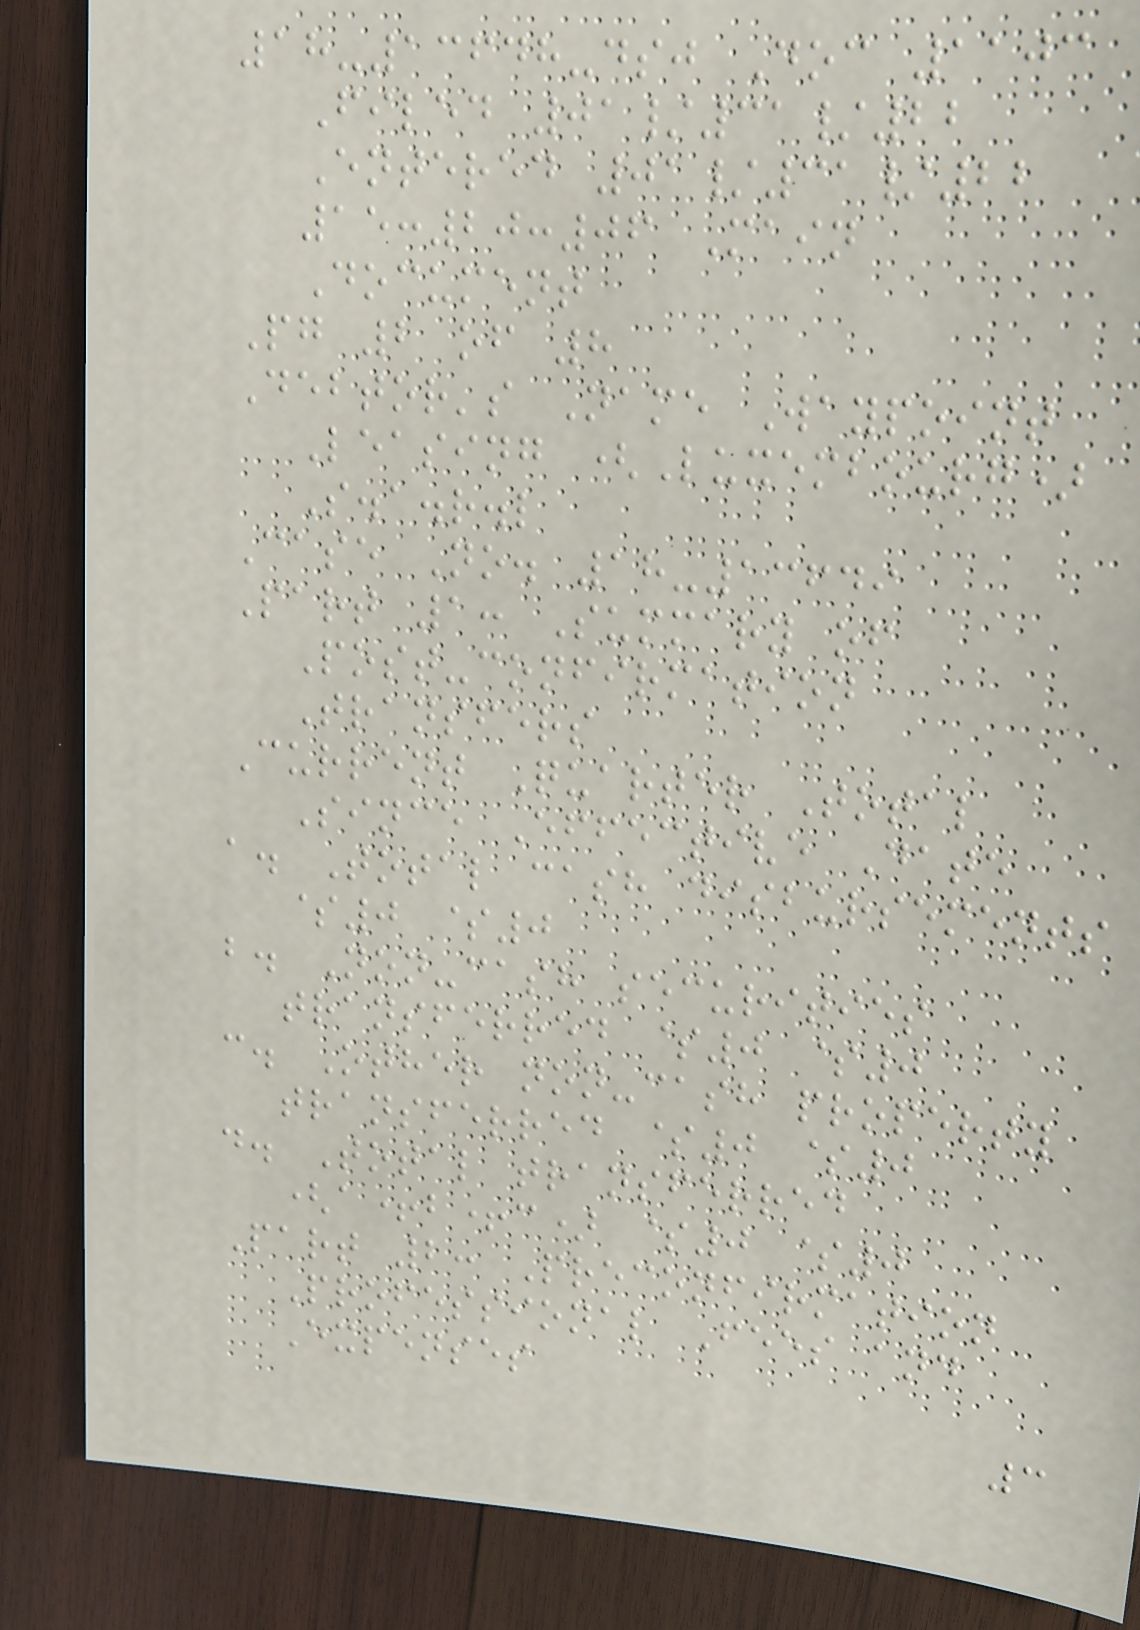18-13648-dsj Doc 1103
Filed 01/31/22
Entered 01/31/22
15:20:06 Main
Document
Pg 2 of 8
Debtor's Name Waypoint
Leasing (Luxembourg)
S.a.r.l
Case No. 18-13649
Part 1: Summary of
Post-confirmation
Transfers
Current Quarter Total
Since Effective Date
a. Total cash disbursements
$0 $0
b. Non-cash securities
transferred $0 $0
c. Other non-cash property
transferred $0 $0
d. Total transferred
(a+b+c) $0 $0
Part 2: Preconfirmation
Professional Fees and
Expenses
3
